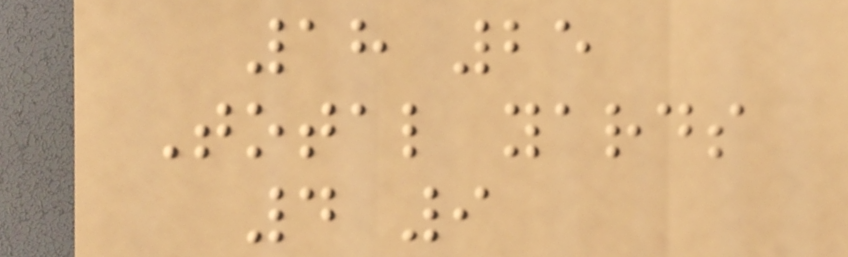18 25
Total yards
4 9
